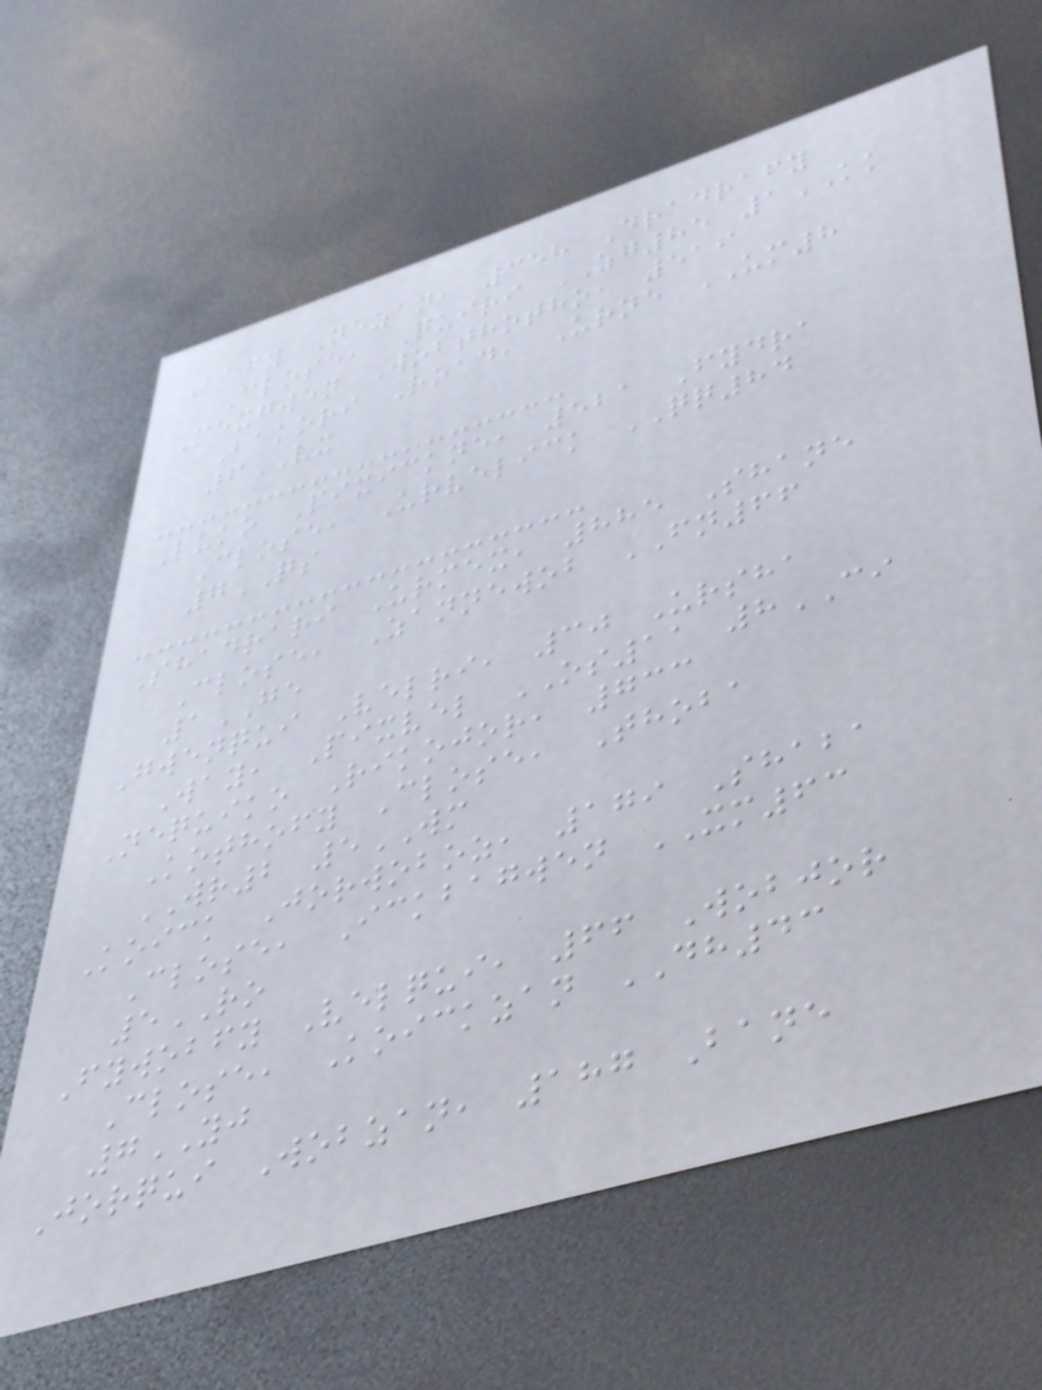Bafy Nezan, 358 Dradrafy
Close, Quiri ZG85 1KK
Mexgwen Wobthotho, 519
Bakori Road, Urne UM8
6VX
Luko Pixickne, 521 Fydra
Close, Urvelick QQ84
7QS
Shadrari Urmex, 885 Shane
Close, Zannewob FN66
1GE
Gwenqui Velri, 30 Ursha
Way, Pixvel OS11 8CI
Nequiko Rikojor, 733
Kothofy Close, Thoba
WR2 5WM
Koick Jorwoboz, 179 Shaba
Close, Ickbagwen XM63
5RO
Fywobfy Velqui, 66 Wobjor
Close, Koickzan DH43
7YJ
Jorqui Wobzan, 187 Bane
